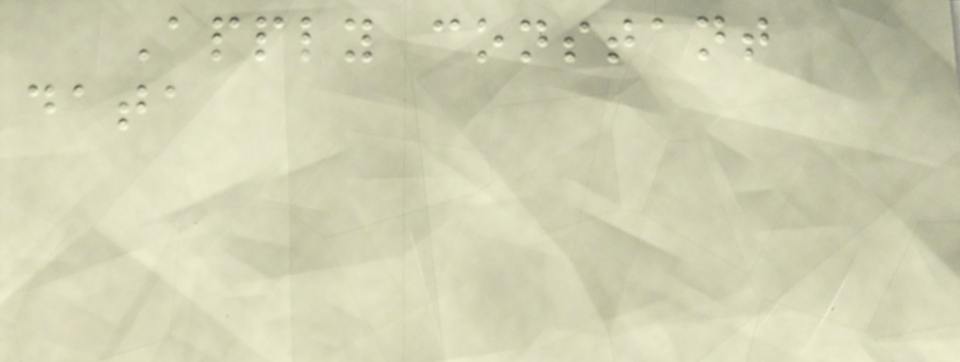Apply constant
data
